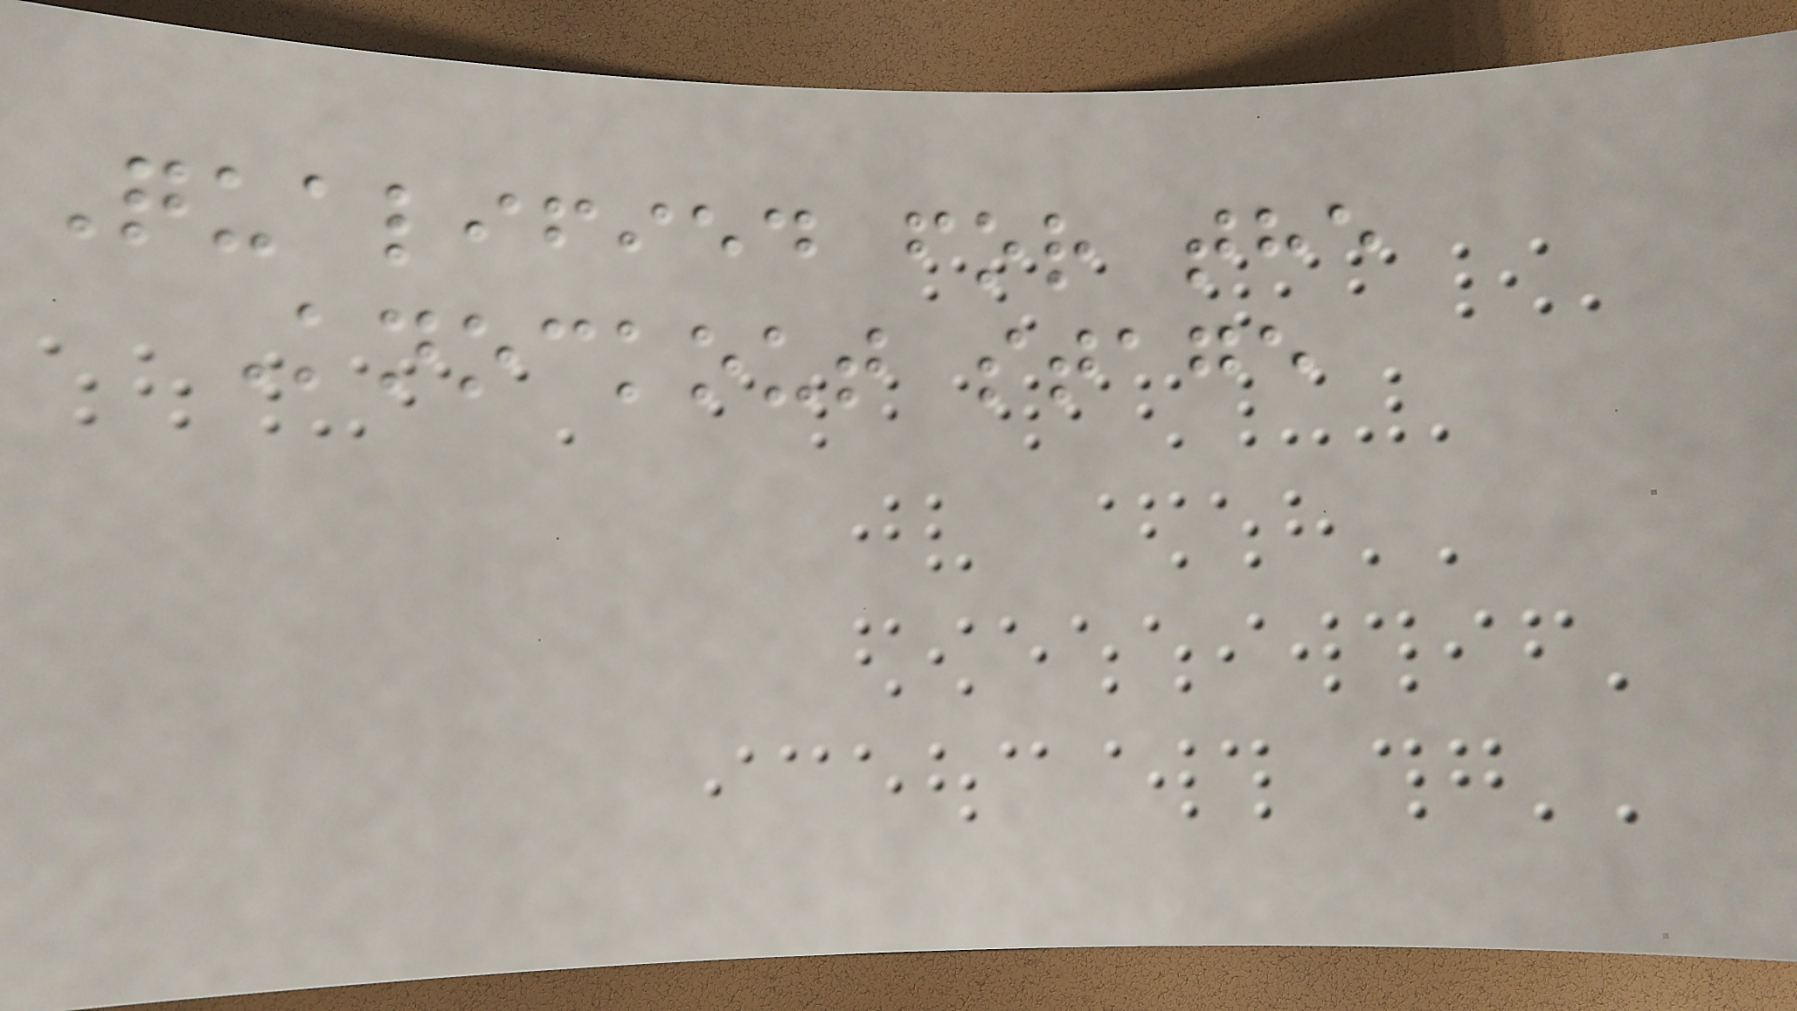Qualified for the
Knockout stage
